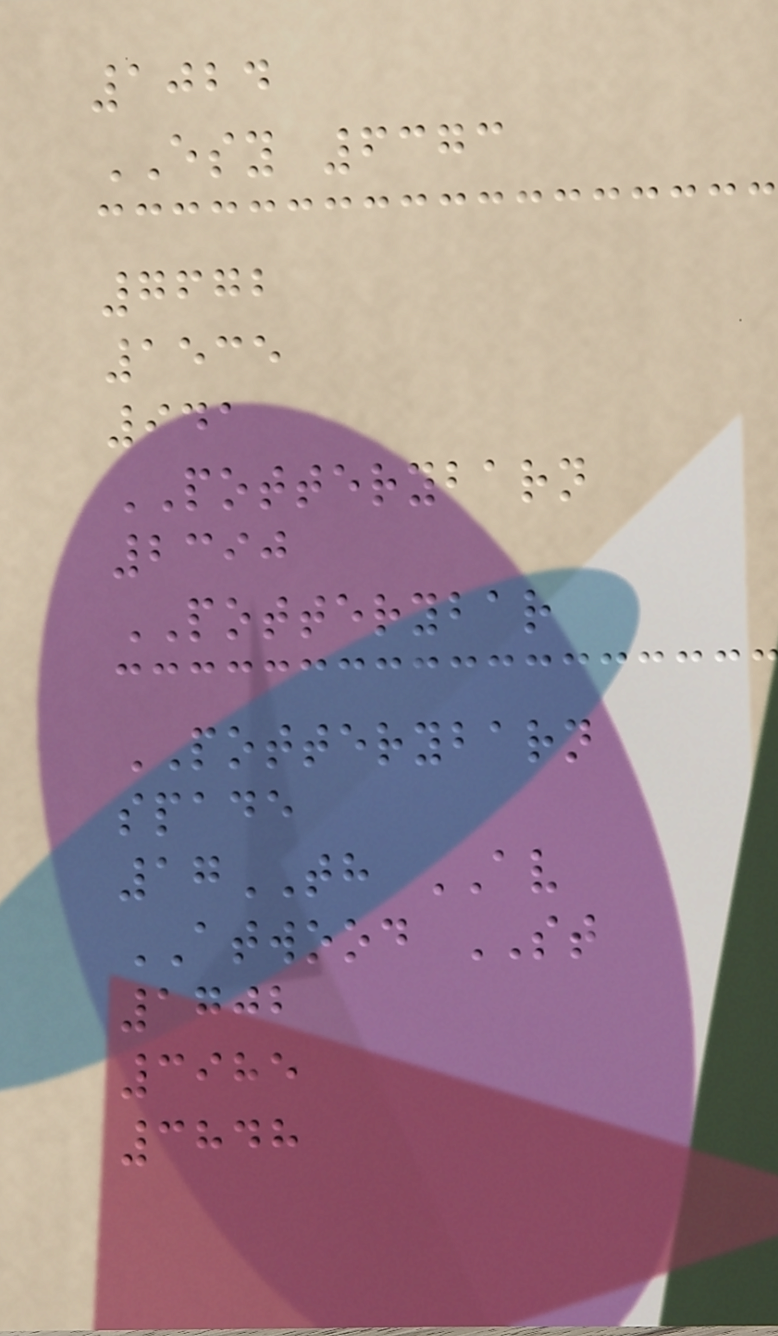1024
ESY 6373
7672
1535
941
POTTERYBARN
2390
POTTERYBAR
POTTERYBARN
spade
17TH AV
ATWOOD ST
1702
3985
3848
